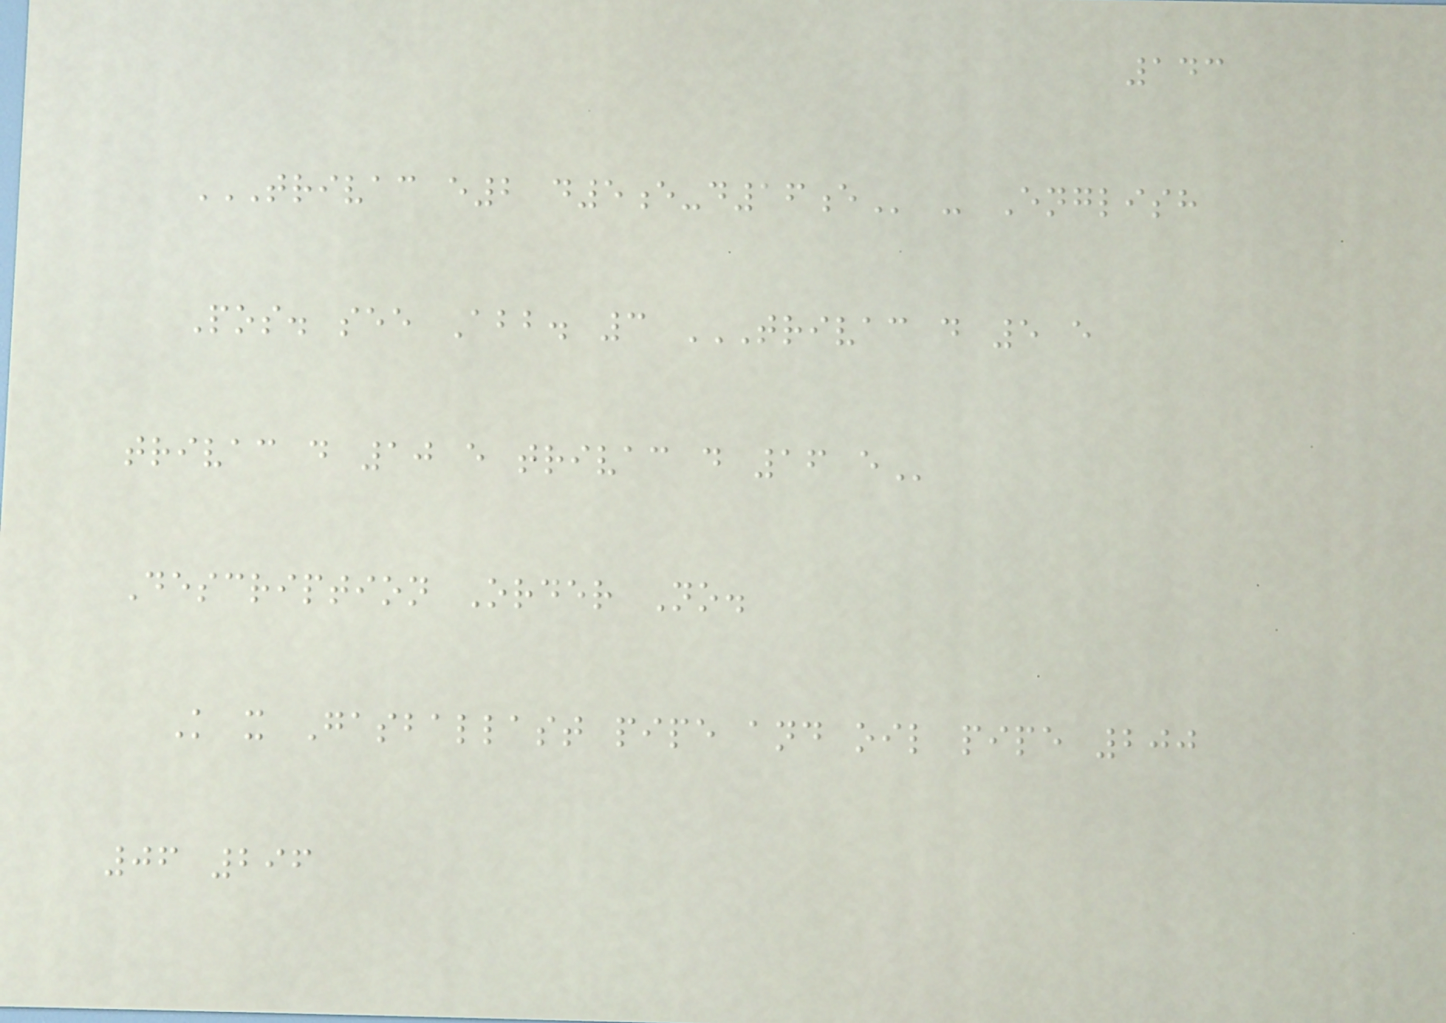143
TRIVAC E2 D5E-D16E - English
Pos. see Abb. 3 TRIVAC D 5 E
TRIVAC D 10 E TRIVAC D 16 E
Description Order No.
K x Gasballast pipe and oil pipe 200
06 296
